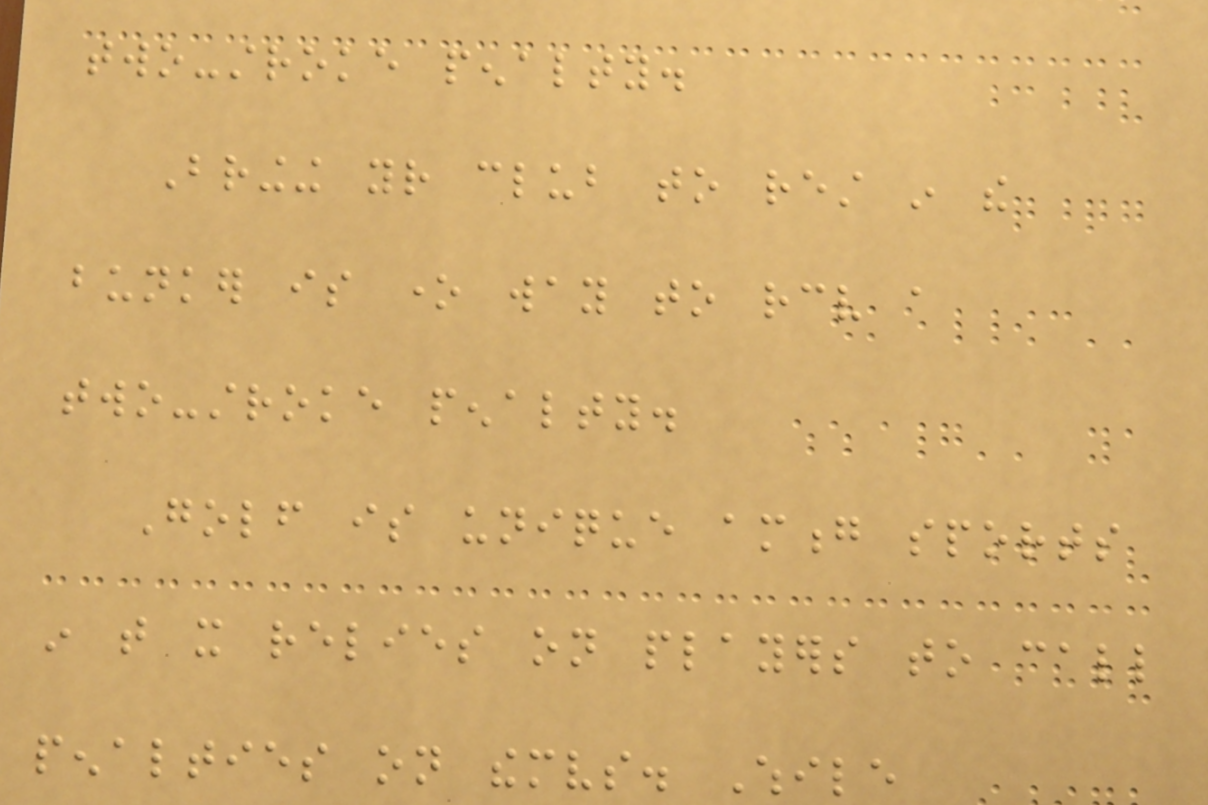two-stroke penalty.
Bringing your club to rest in the
bunker is one way to receive a
two-stroke penalty.
Golf is unique among sports
in that it relies on players to call
penalties on themselves. While
